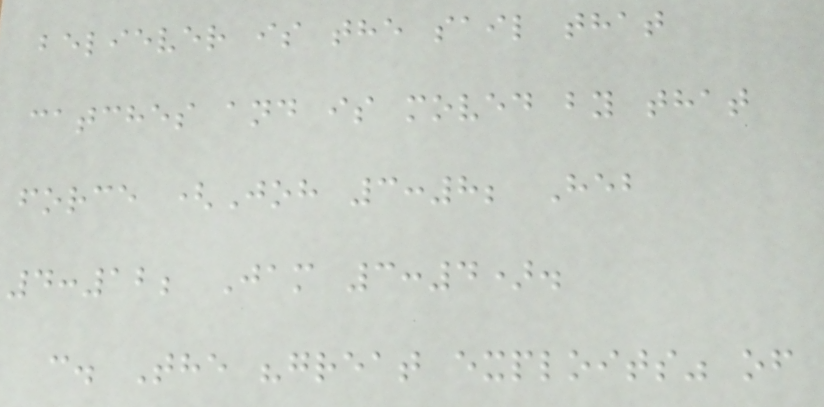believer is the sail that
catches and is moved by that
force (Joh 3:8; Heb
4:12; Jam 3:4).
c. The "great exploits" of
